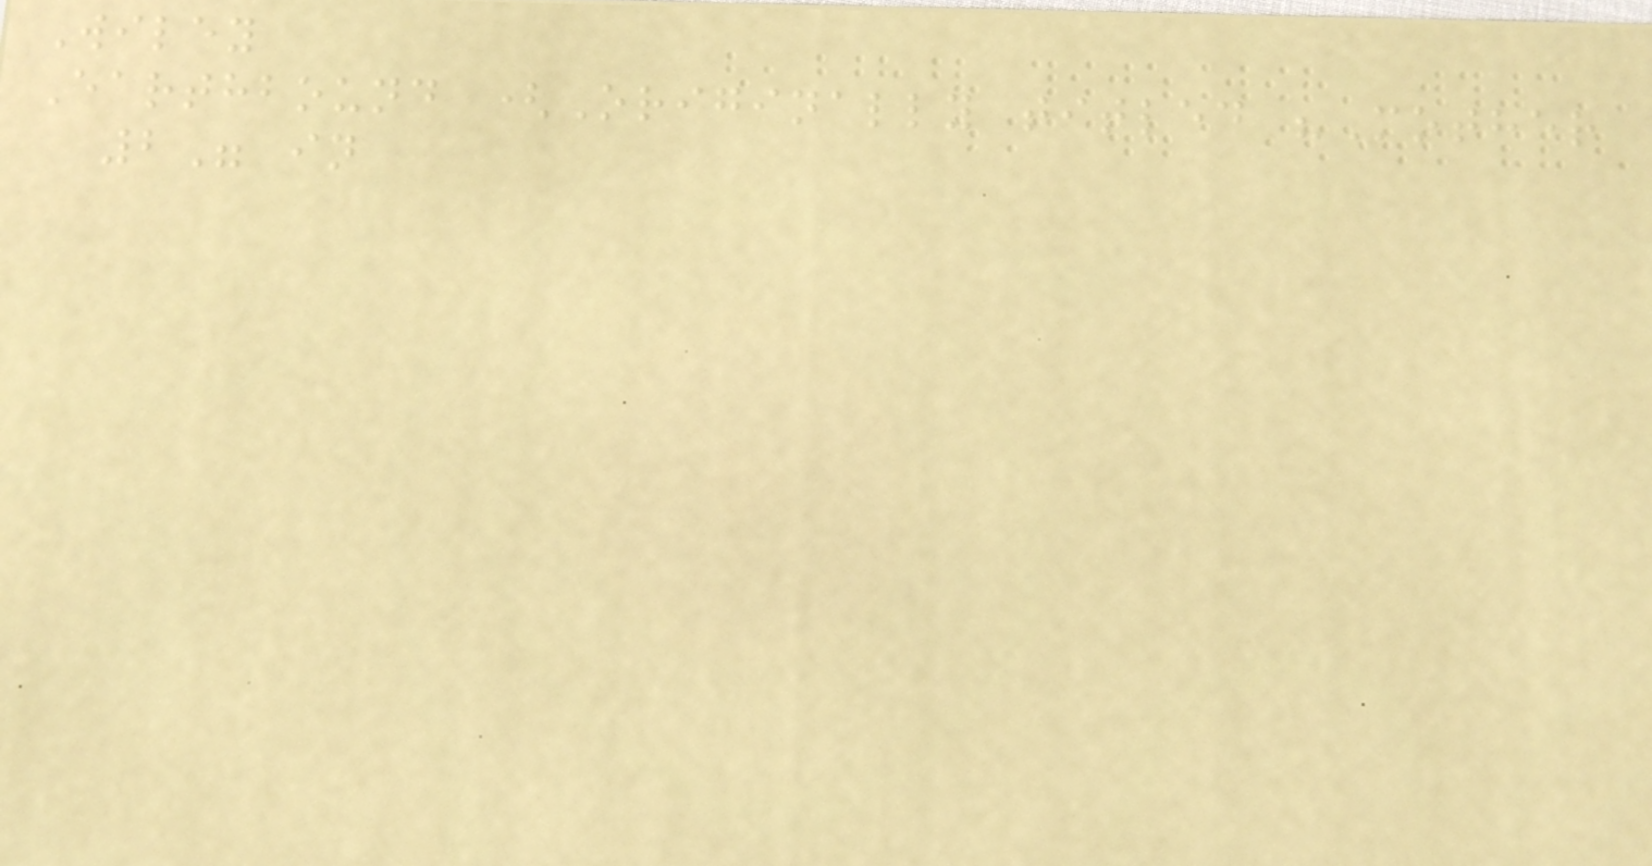Wiley
Earthbound (Originally titled "Mother
2" in
